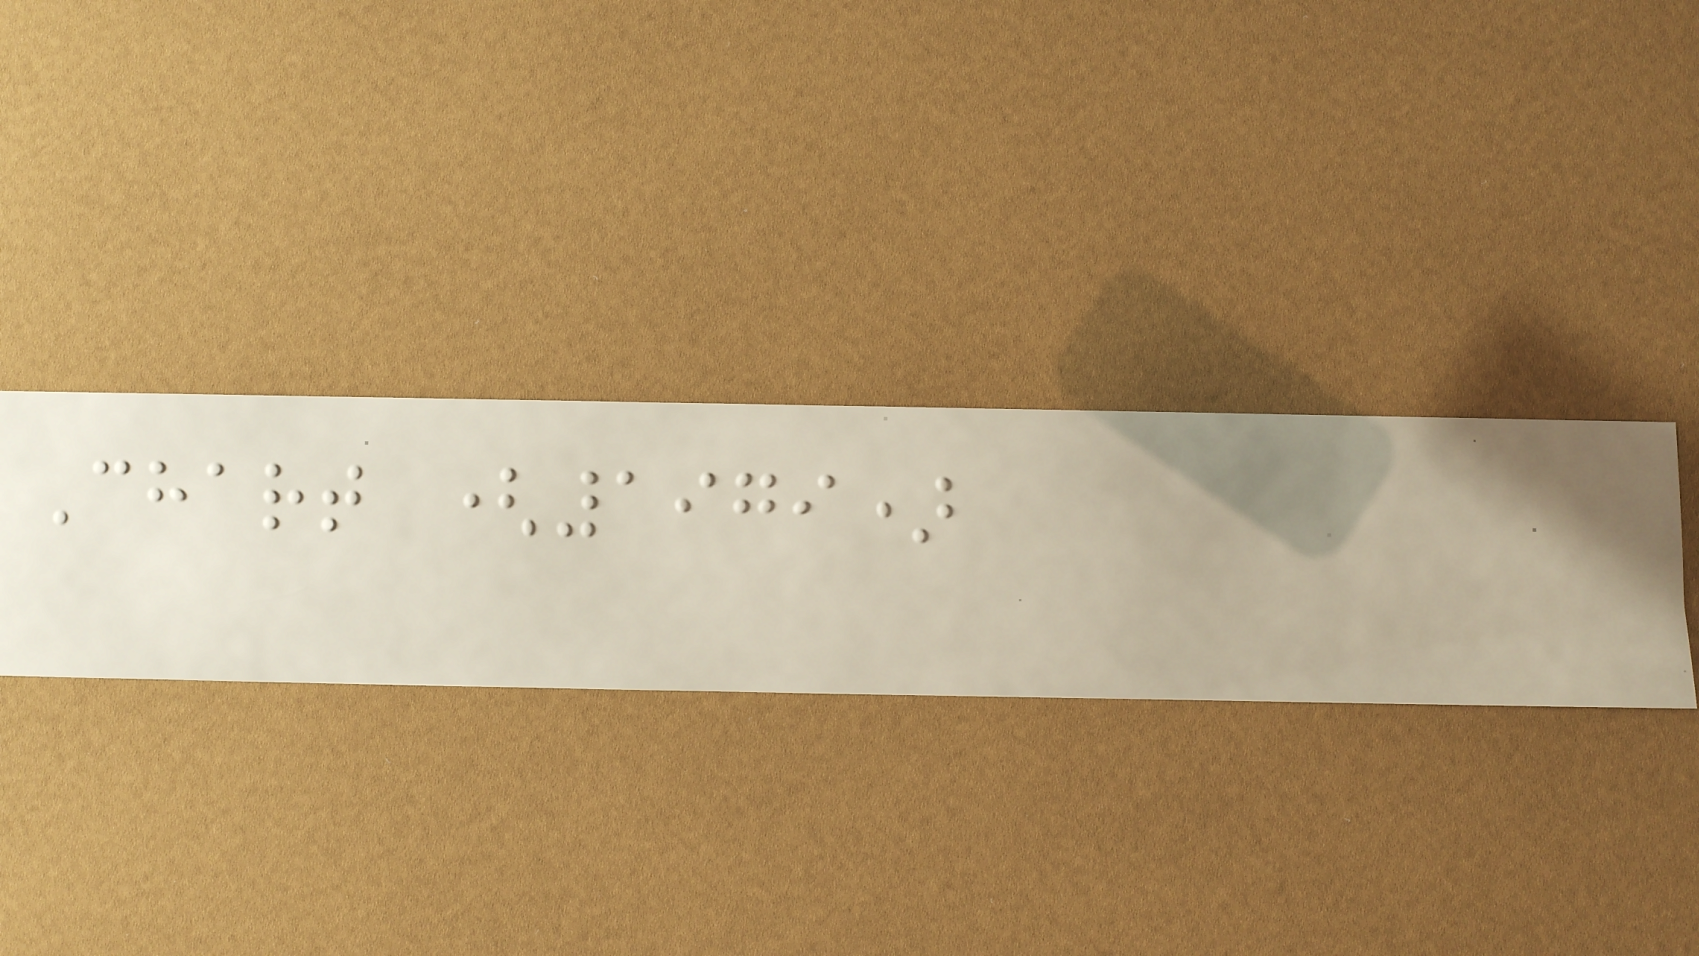Chart (1979)
